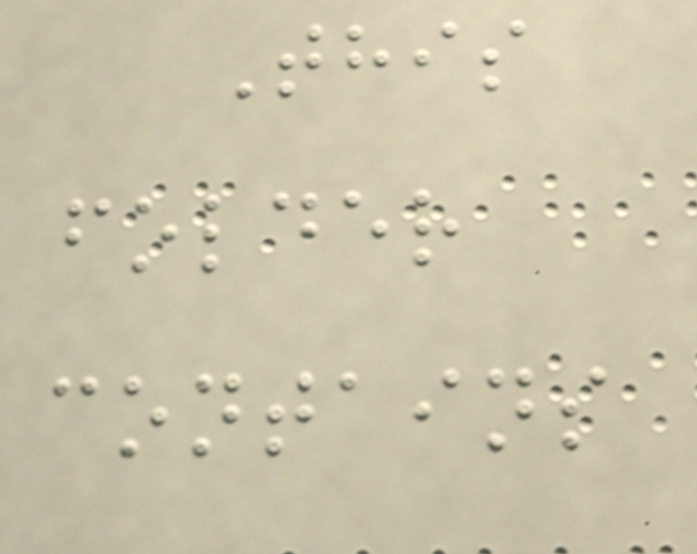This
folder
contains
